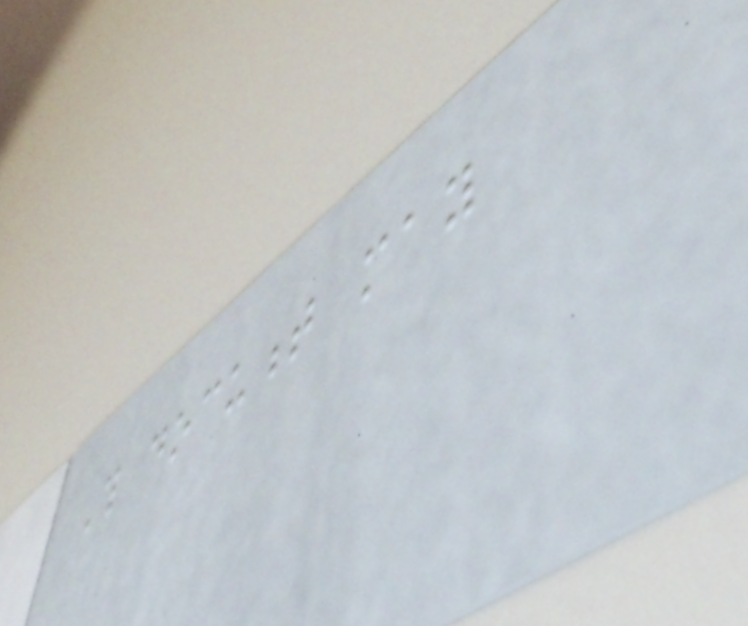This document may
